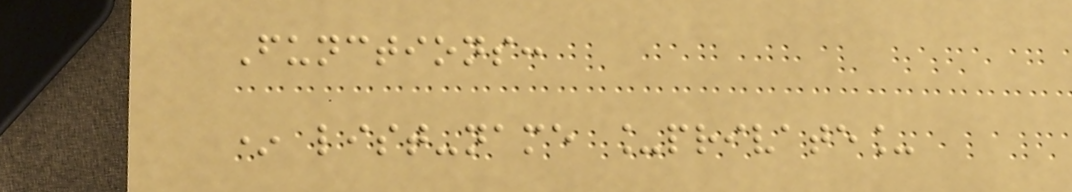Functions:
* list-name _private_
